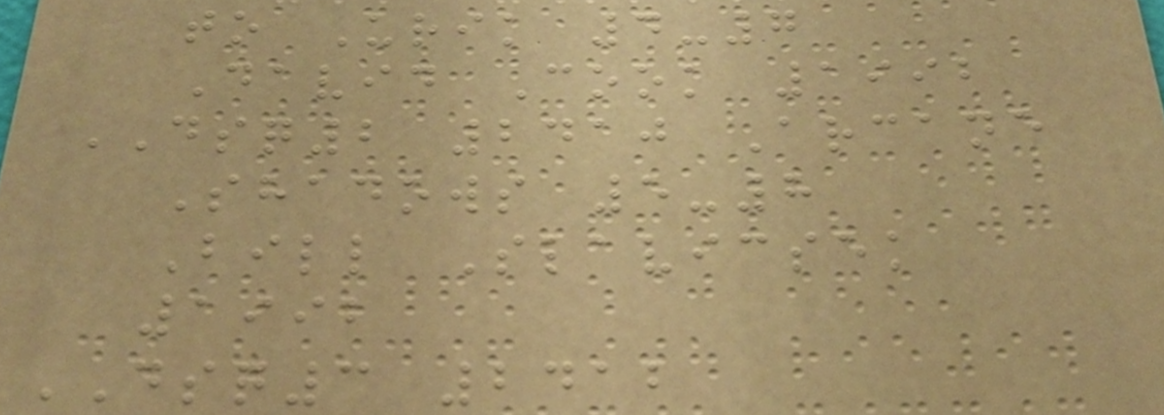to Urik 4-7
David Cook 1992
DSQ2 2410 Arcane
Shadows 5-8
Bill Slavicsek
1992
DSQ3 2412
